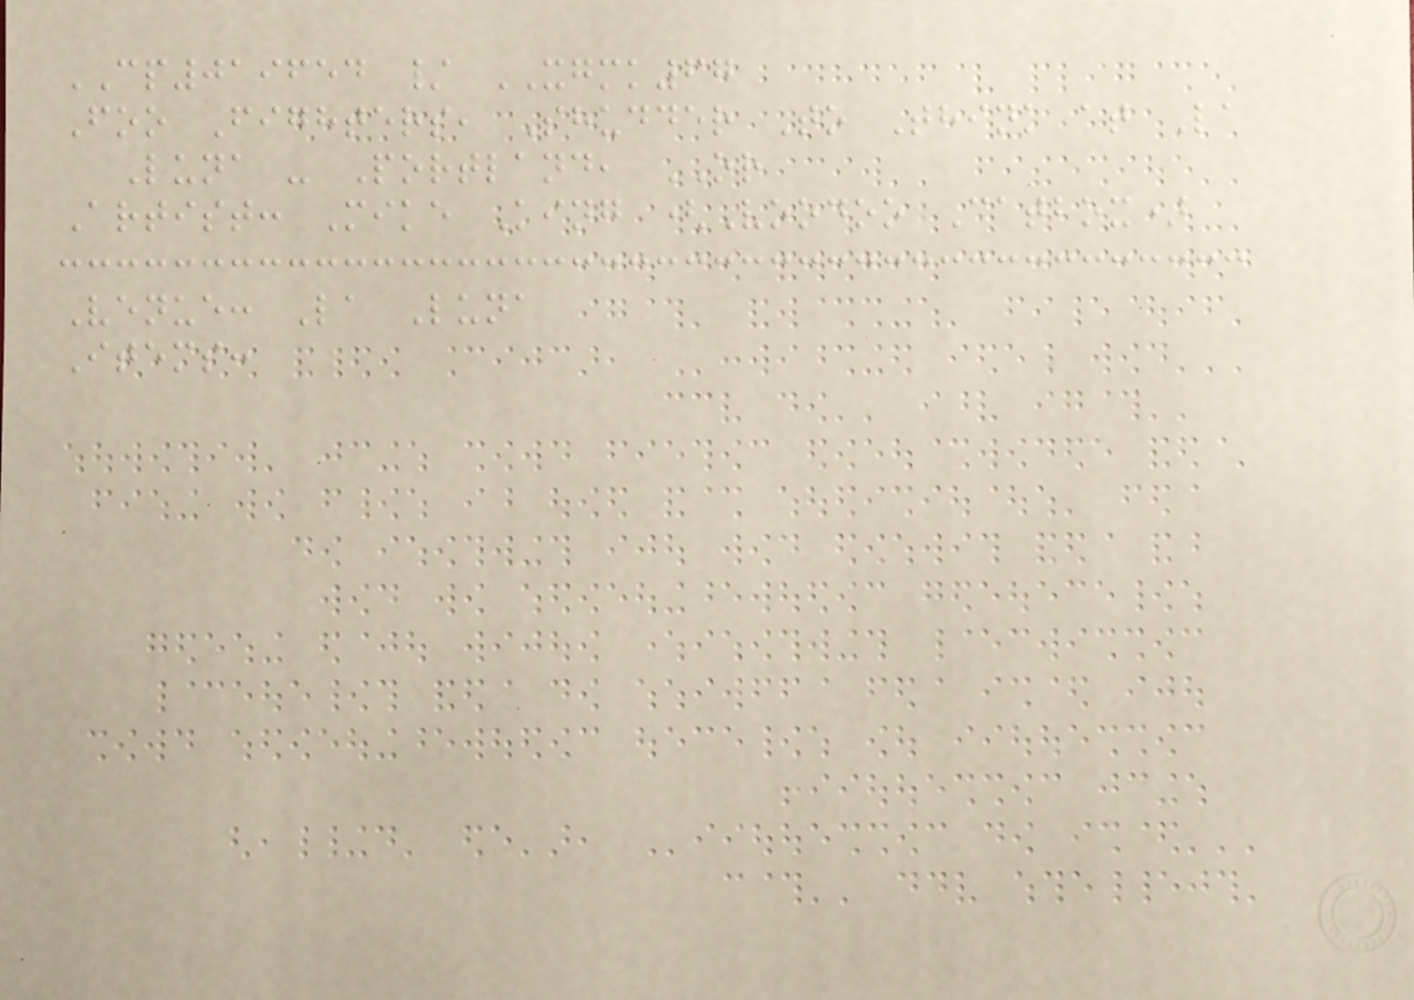CP019654 / XGMK67
Foo Fighters, Shudder To Think at La
Luna - Portland, OR
Artist: Mike King (Voodoo Catbox)
Venue: La Luna
Items:
